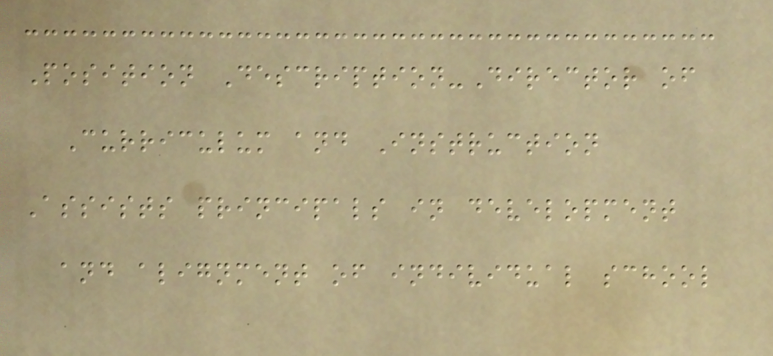Position Description-Director of
Curriculum and Instruction
Assists principals in development
and alignment of individual school
